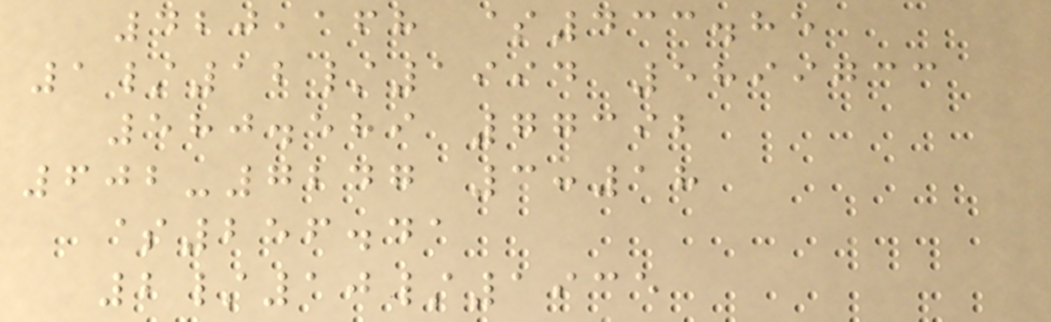420,168 $433.85
1/12/1994 5899733
580.589 77392
602-7247 3:18
$256.41
2/10/1935
